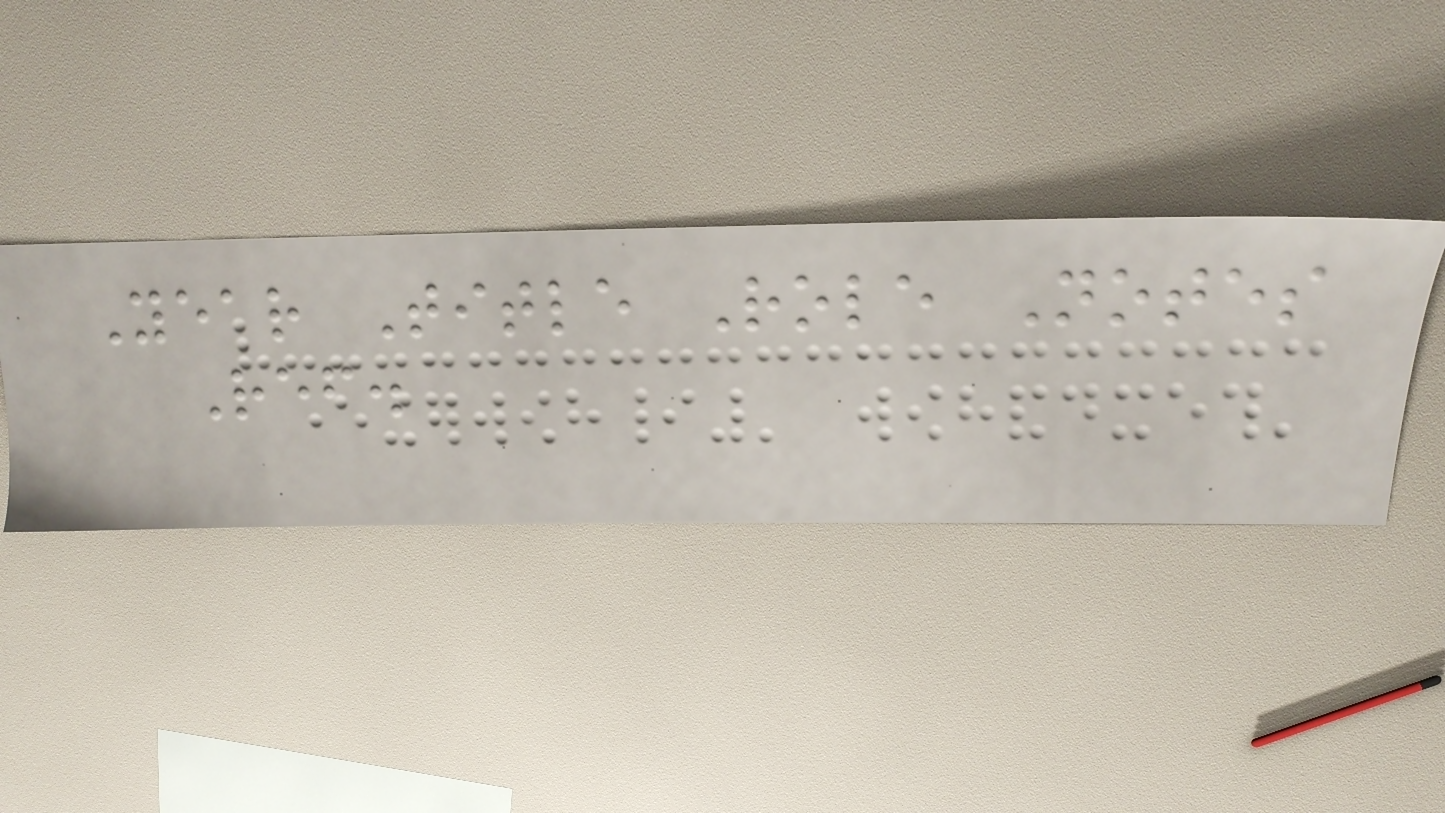Year Title Role Notes
Ref.
